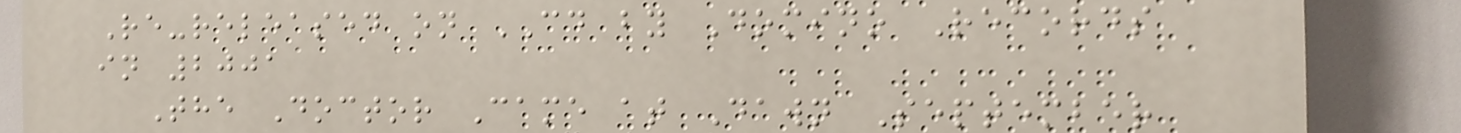Re-released on CD by Domino Records
in 2001
The Doctor Came at Dawn September
